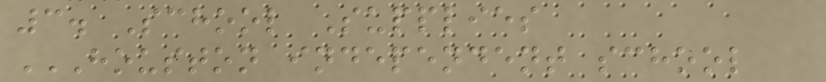3. School Supplies
HOUSTON INDEPENDENT SCHOOL
